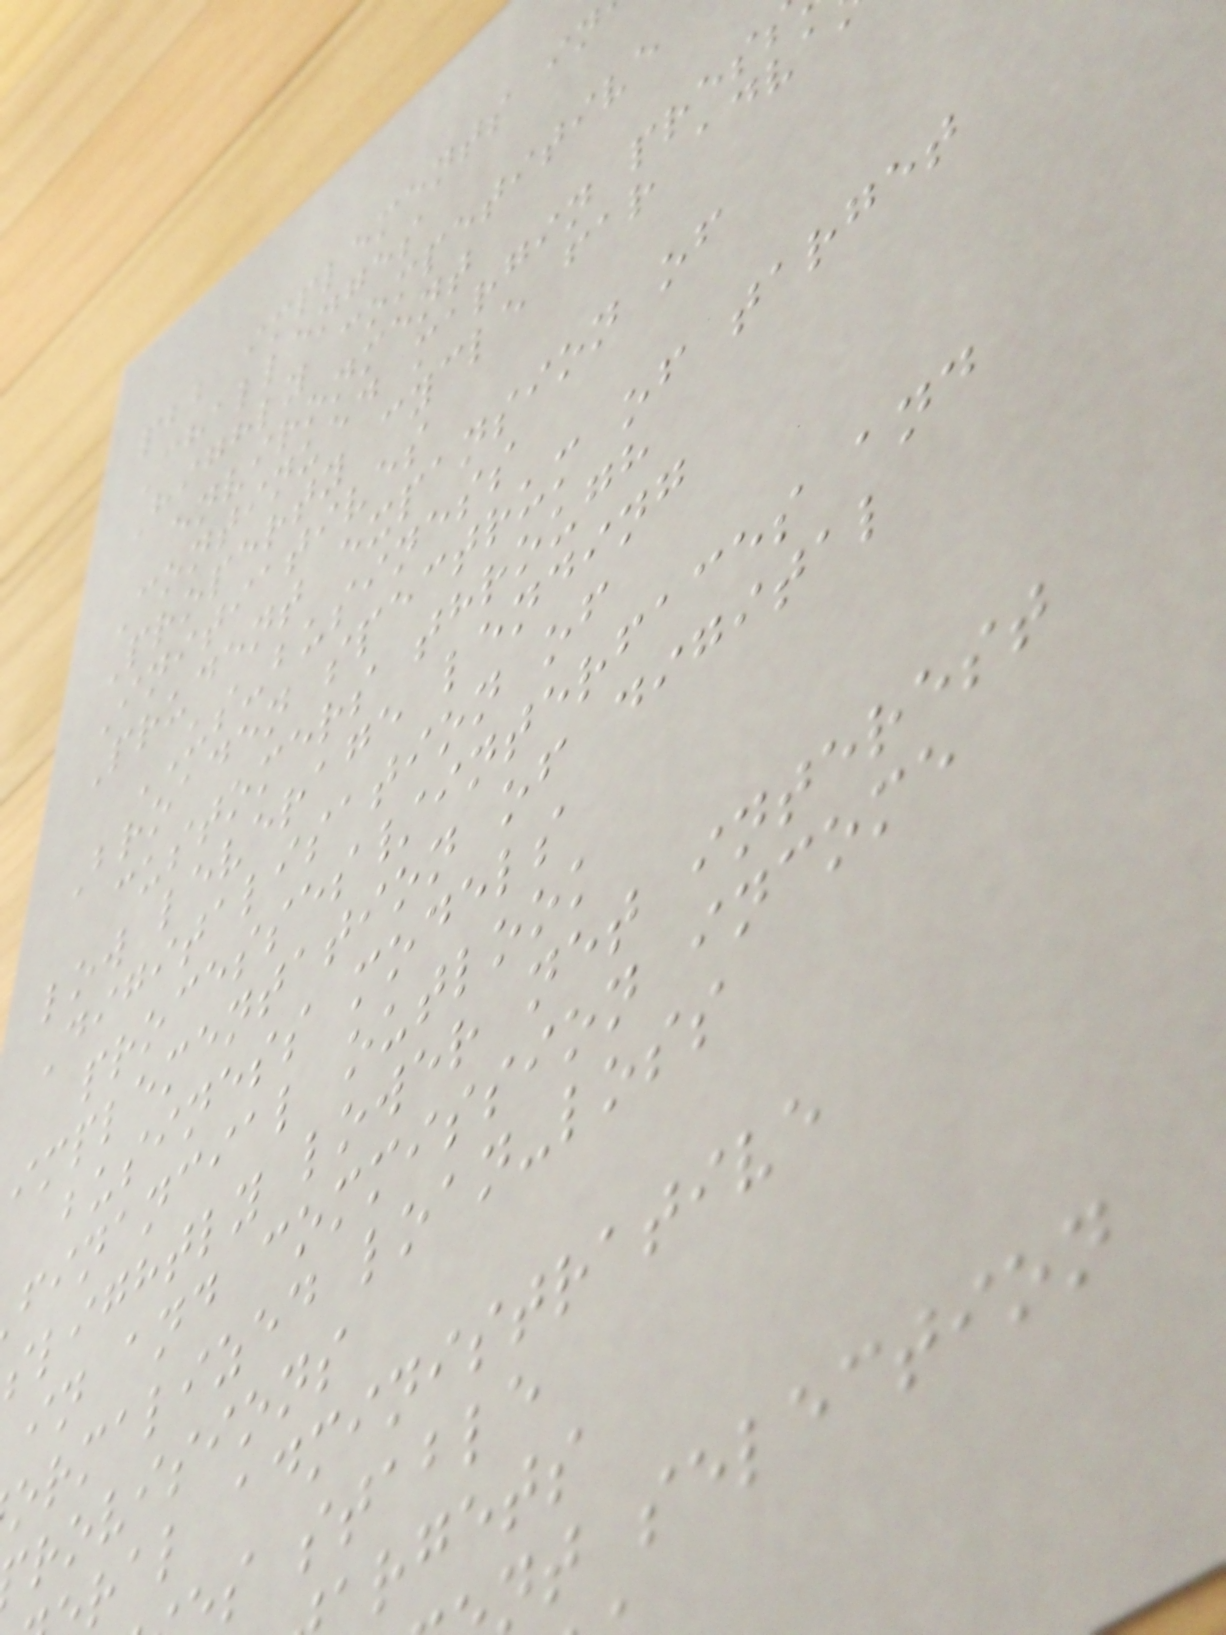pbb implements in
Challenges
Highly competitive
environment
Continued margin pres
Property cycle far adva
Initiatives
Prudent expansion of
US-business
Broaden spectrum of target
customers through
low leverage lending
Digitalisation of
processes/interfaces and
implementation of digital
business models
financial outlook
slightly lower net interest
in and commission income
ormalized loan-loss
rovisions
ral administrative
s stable
rgets
nt selection
